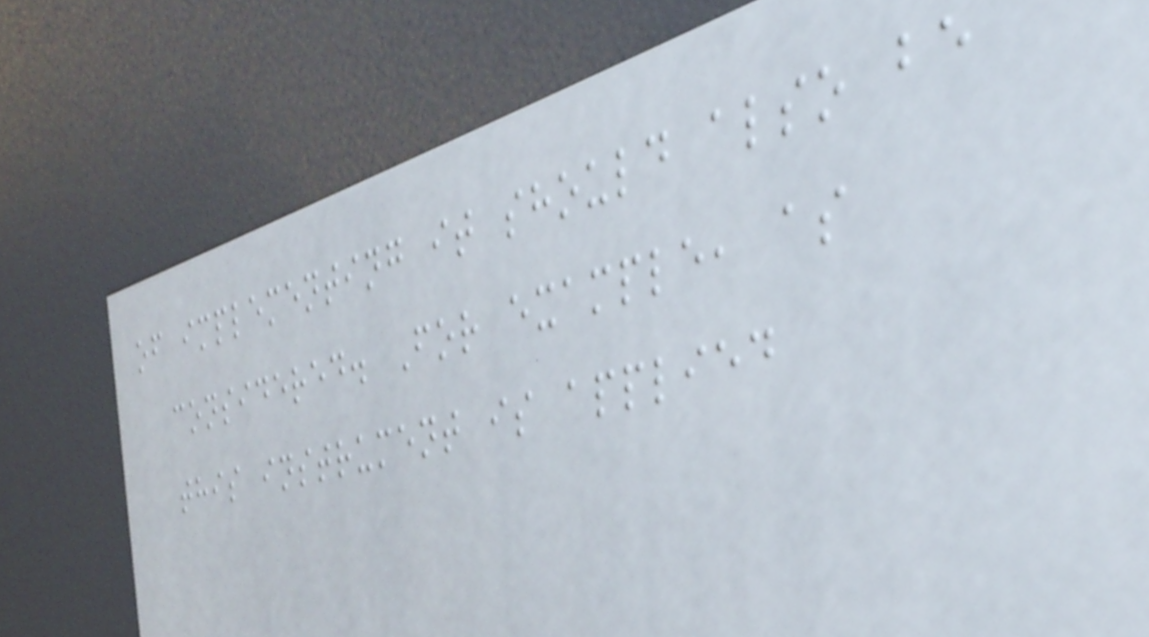of implementing it should also be
considered. For example, as
this instrument is applied
